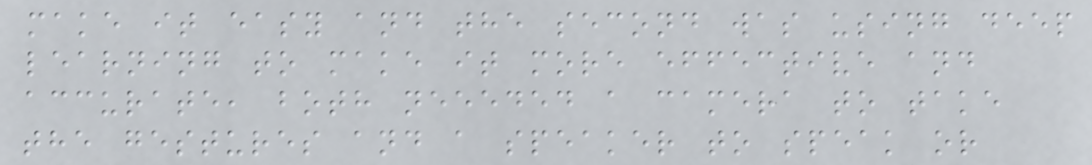make it easy and the second was using deep
learning to make it more effective and
accurate, both neeeded a camera to take
the gestures and a speaker to speak or
